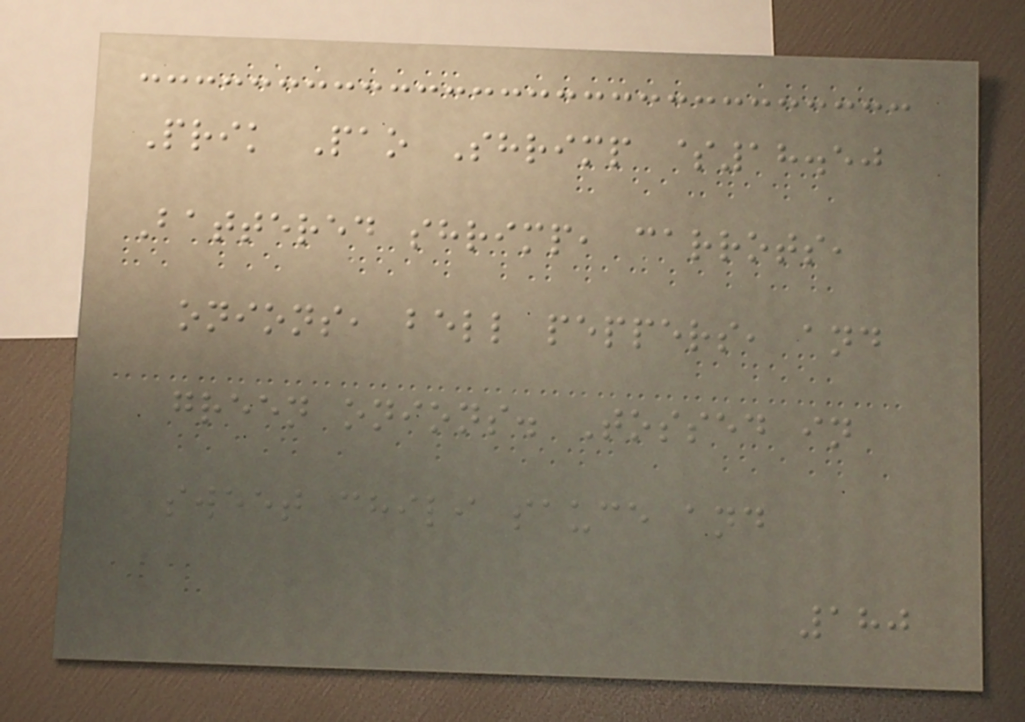Prik Pao Shrimp $18.50
Battered shrimp, carrots,
onions, bell peppers, and
green onions. Tossed in
sweet chili sauce and
180
